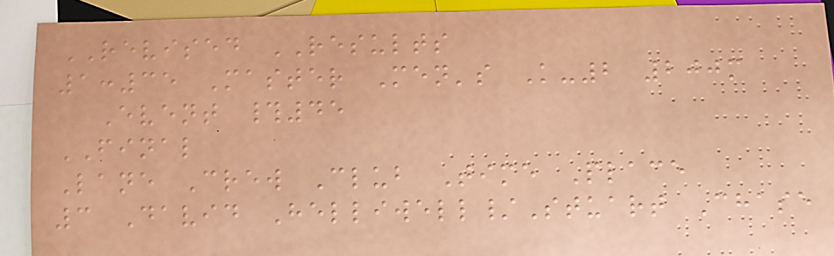REVISED RESULTS
1:35 Master Men's K-2 200m
Event #45
FINAL
Lane Crew Club Time Place
3 David Helliwell/Stuart Chase
